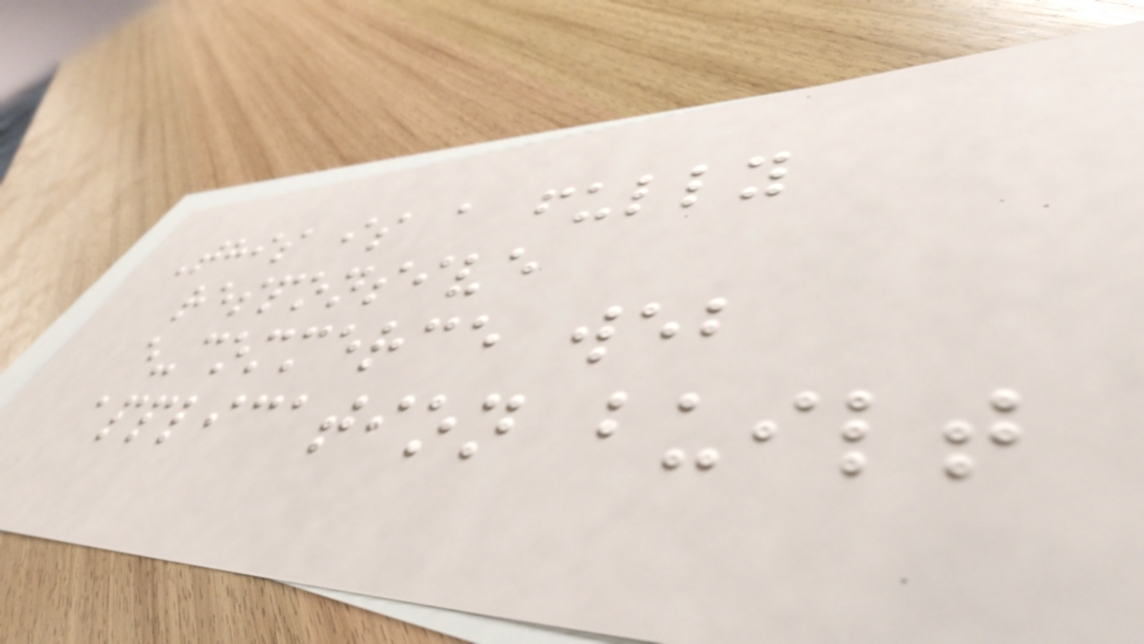This is a fully
responsive
e-commerce web
application built
